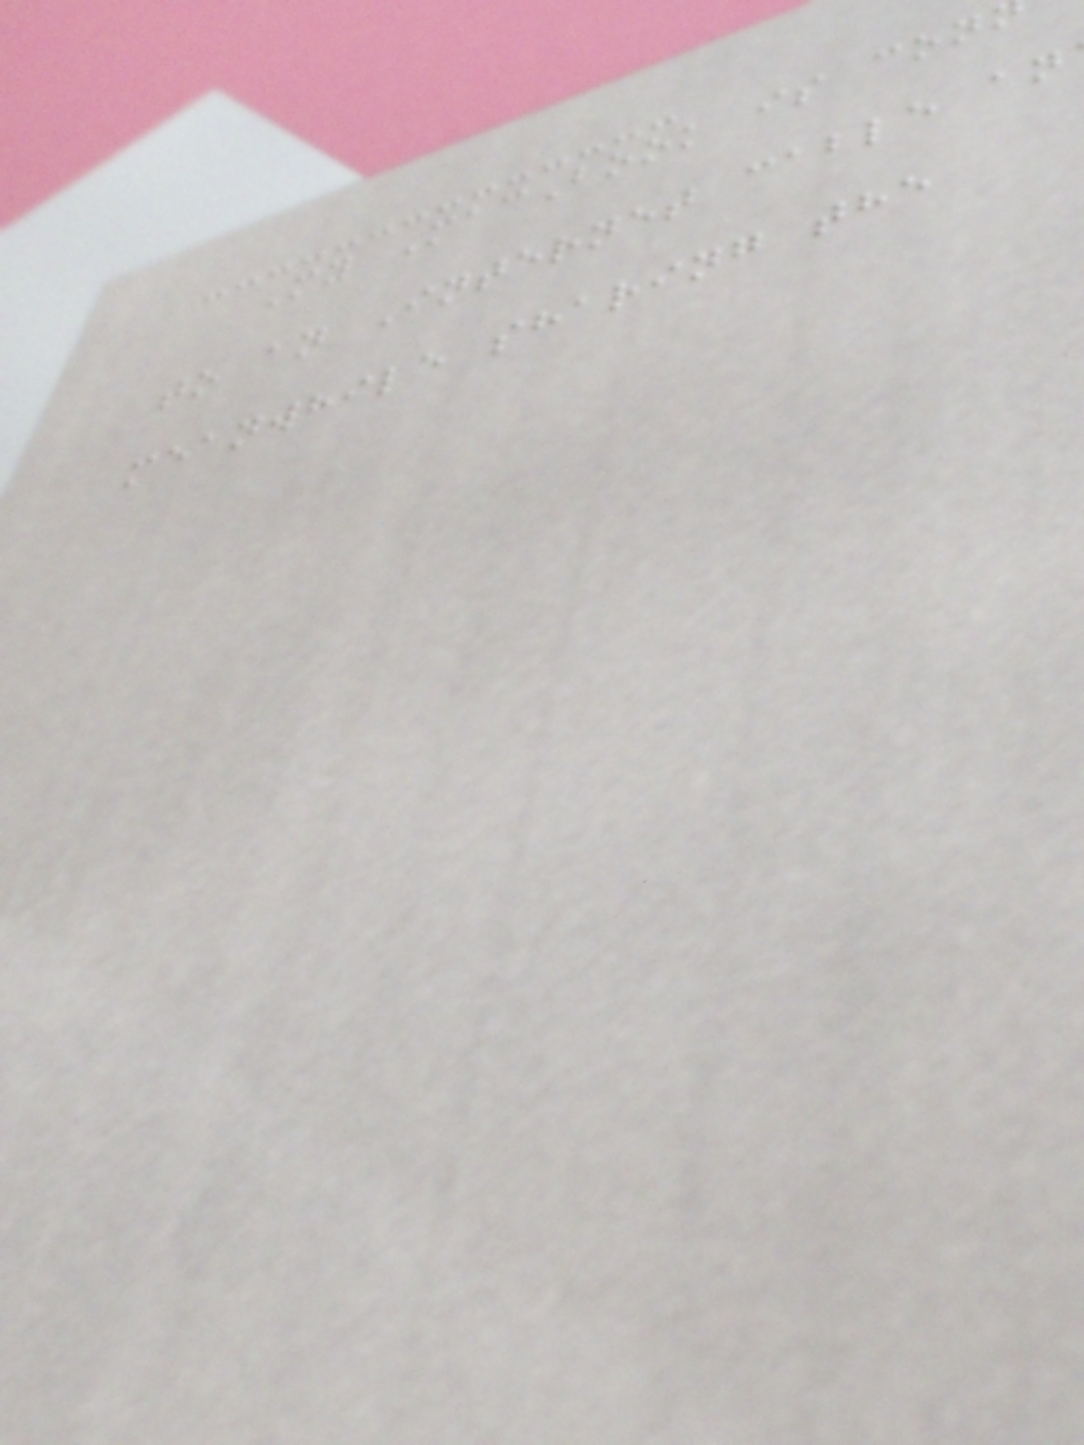My MacBook is con
to an Internet cable an
meanwhile sharing the
